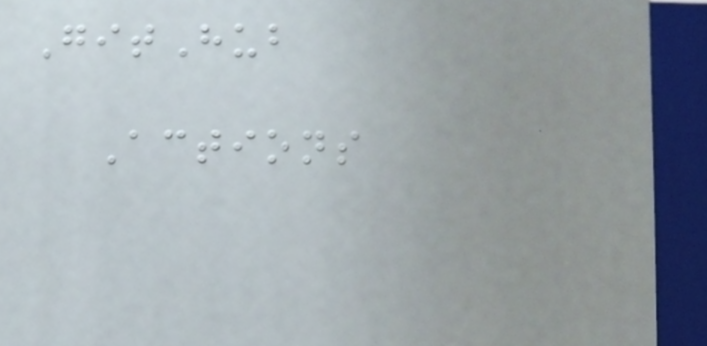GitHub
Actions
